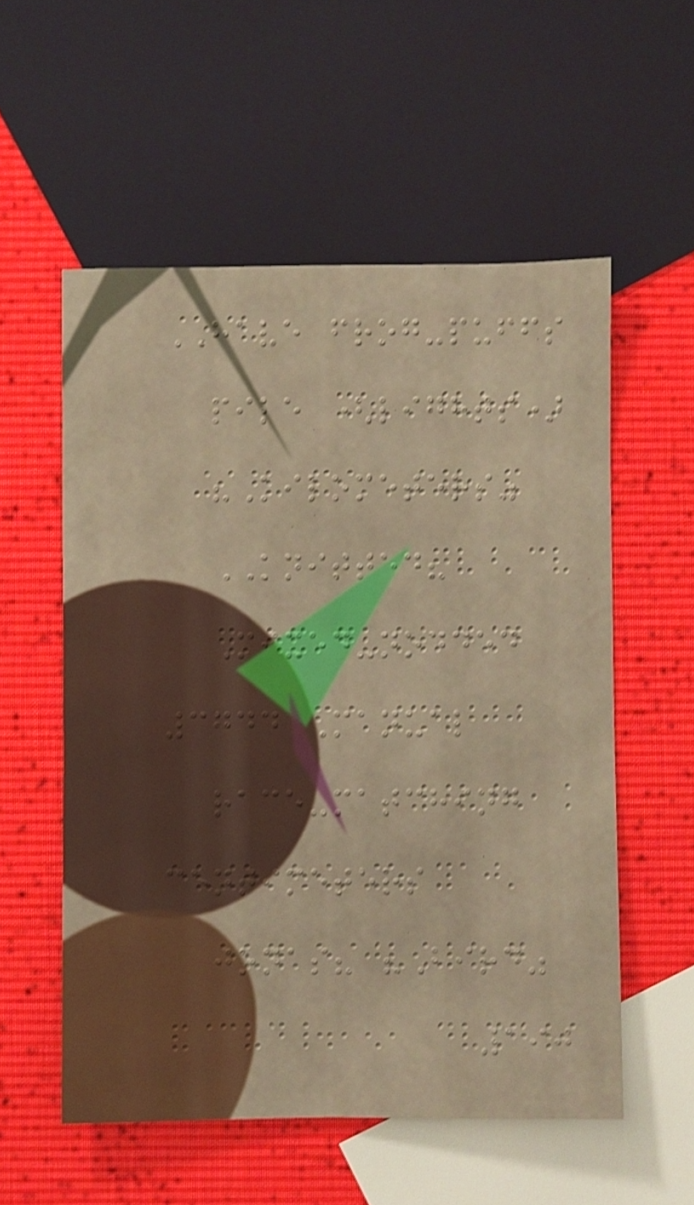HAVE frog-puffs
pile (lights)
"Kilometers"
KNITTED?
Mixed-nodded
3744 Manual
race-matching
centimeters
jonas? "Bird"
190
